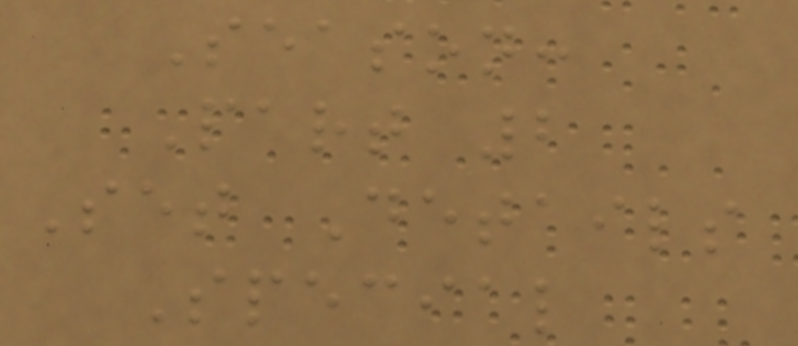Season:
Part 2
Set Details
Special
